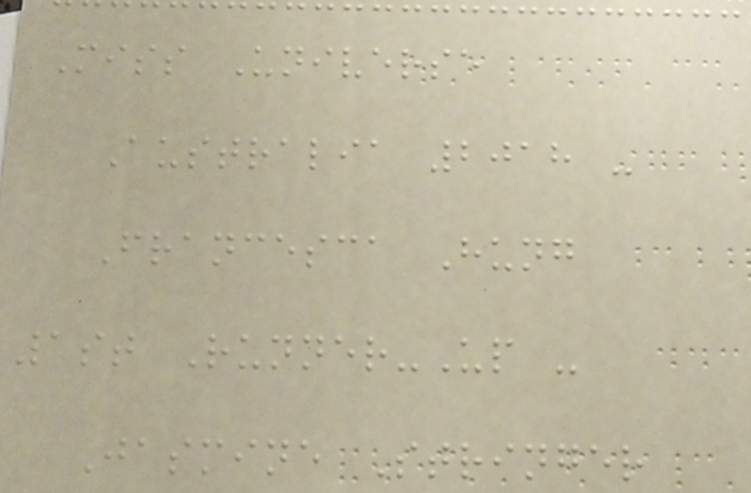Miss Universe
Australia 2018 -
Francesca Hung
1st Runner-Up -
Jasmine Stringer
